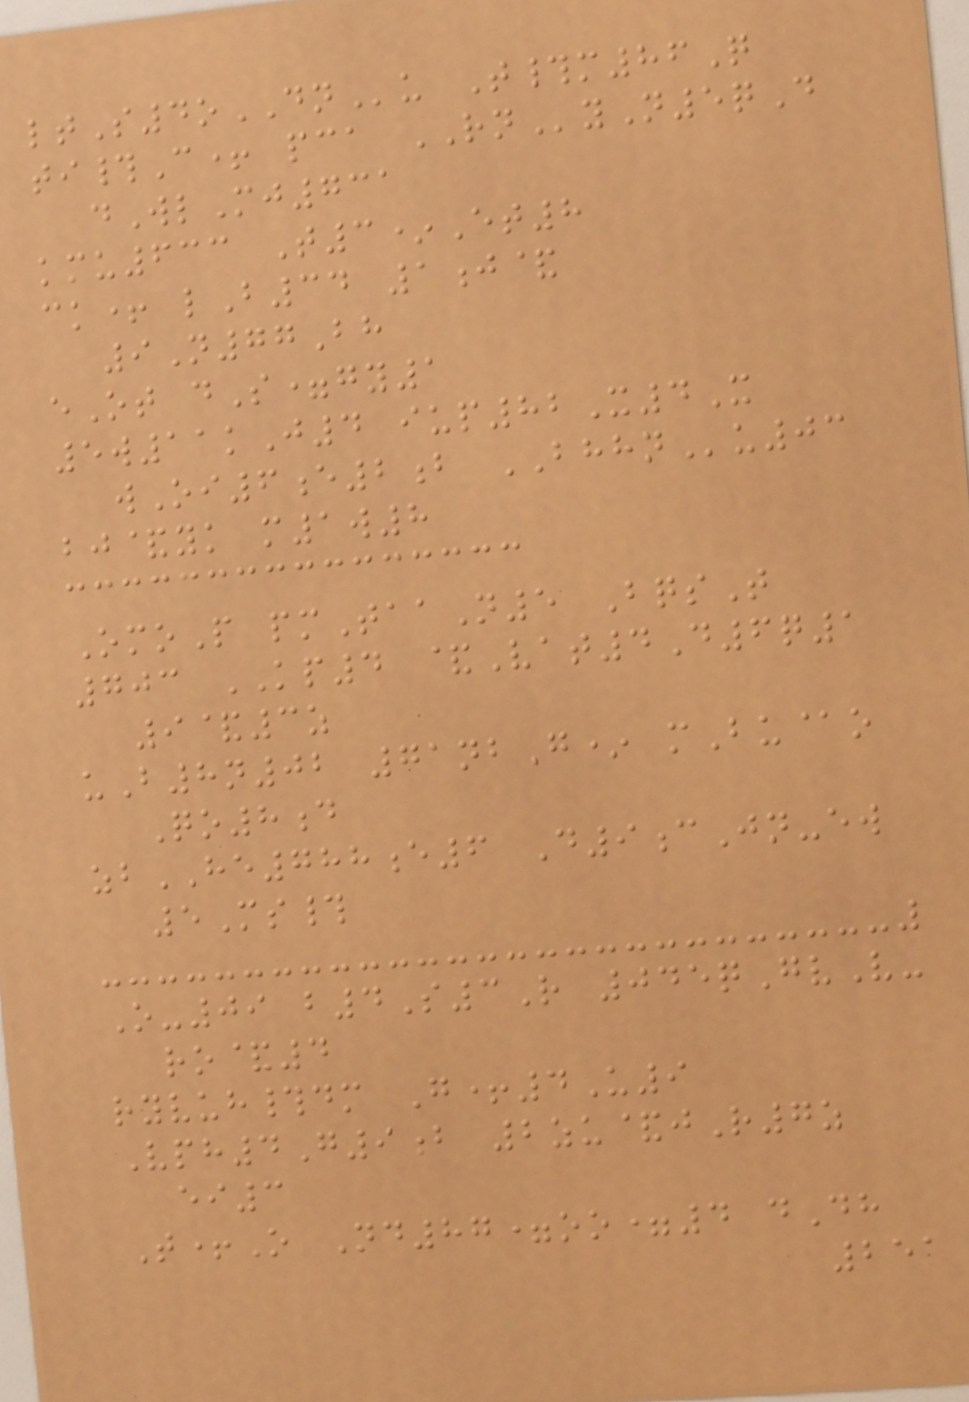ltS4oDNu T#m86Q
ti#C+ pca RNyN5qD
dWlMj731
kmu633 T3*Et8
ck+ lB34 1j&
9N77Bh
eOt dS=gy1
5w11kJ4 iup82X4X
wOi6e2b BHHNu03
bj&yk m1w8
OmoP pmTaaN5 BqsT
703 KP4 &Vat4D6q1
9&3z
uB8n02 71nbG* mBu@o
Qo8d
zbHE788e6 D9cJn-ew
5Ms#
O-09 b4S3R 045qGvV-
ro&4
ryvuh#dm G+4U9
Vph4G9b 2zu&jR7z
ei3
T+O Nd87=oo=4 dDh
251
